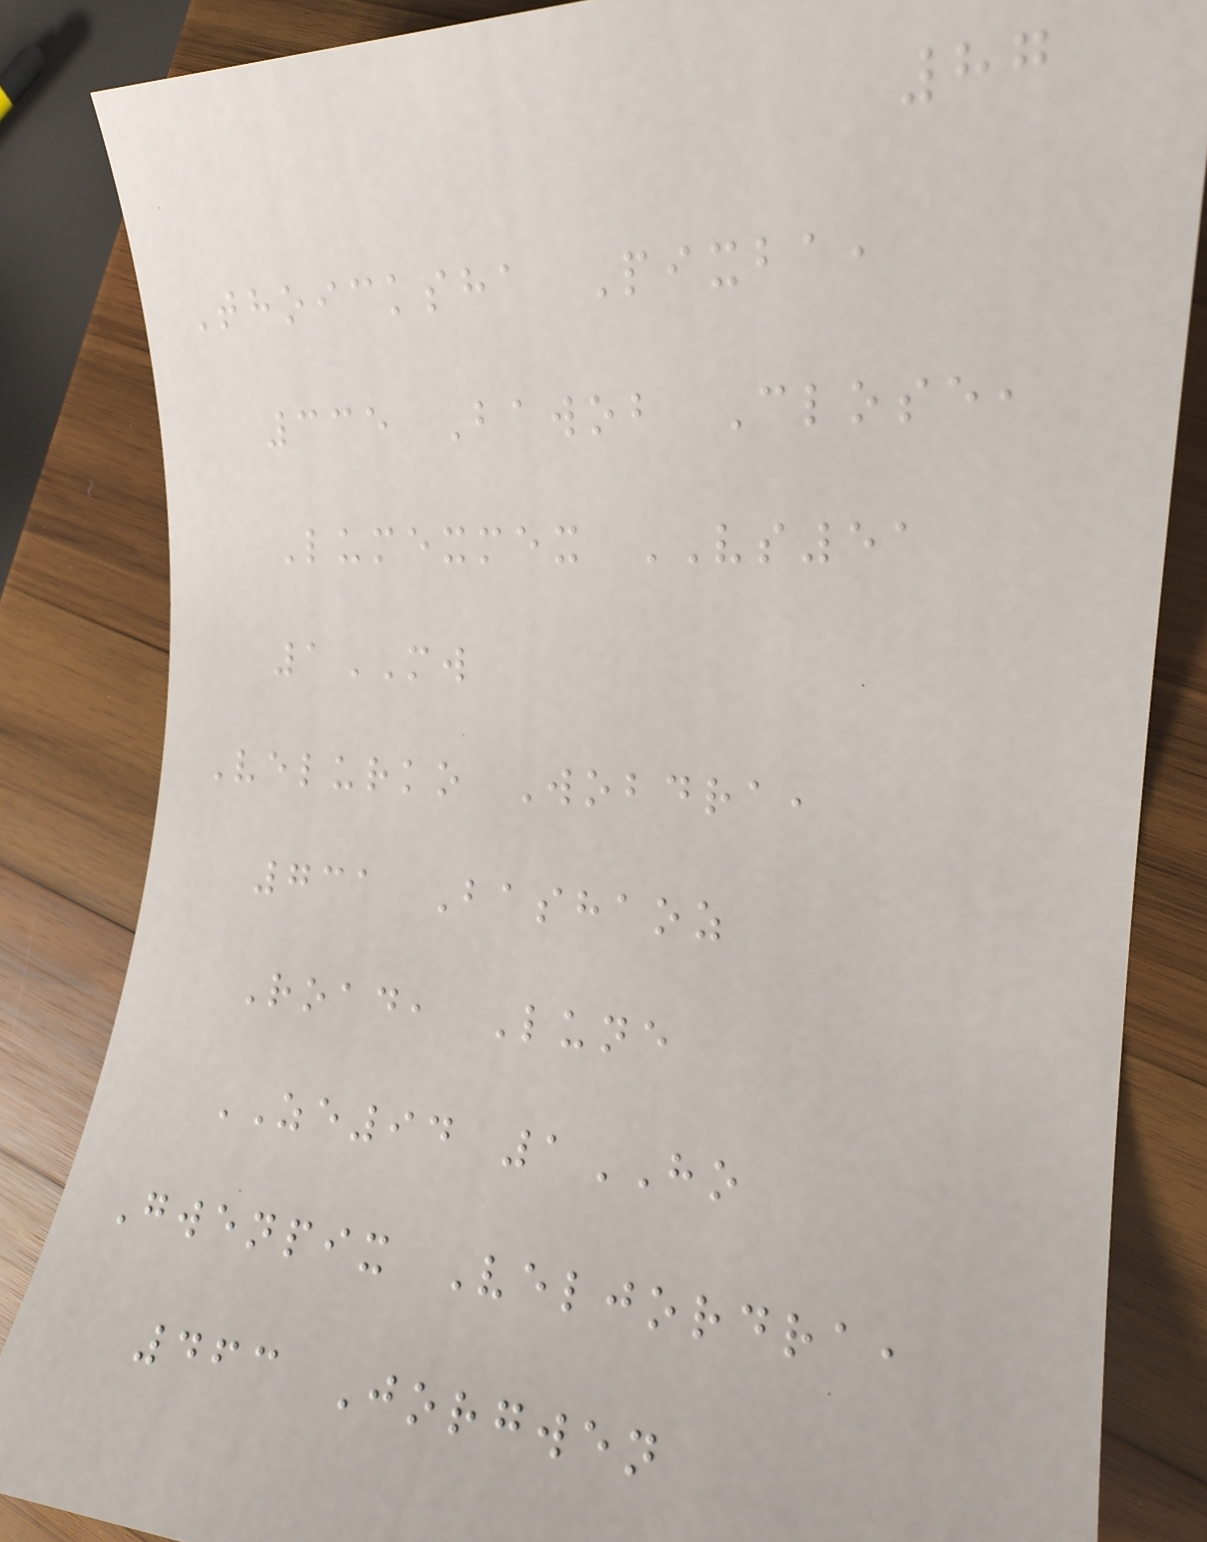87
Thoicksha Pixba,
335 Bawob Close,
Lumexmex VS51
1MW
Velurko Wobdra,
731 Bashaoz
Road, Lune
ZE94 1HO
Gwenpix Veljordra,
463 Jorgwen
